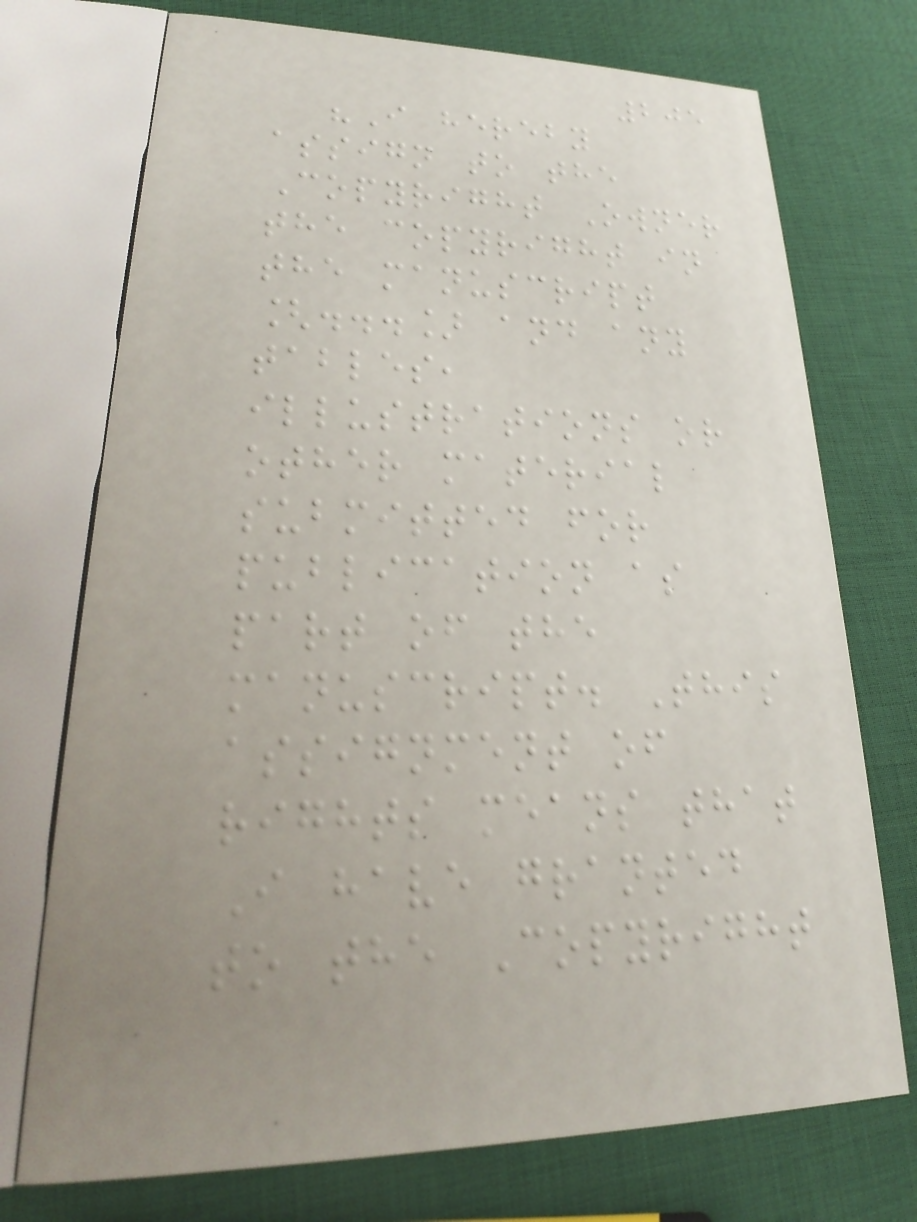205
"I hereby
assign to the
Copyright Owner
the copyright in
the manuscript
[...] and any
tables,
illustrations or
other material
submitted for
publication as
part of the
manuscript. This
assignment of
rights means that
I have granted
to the Copyright
